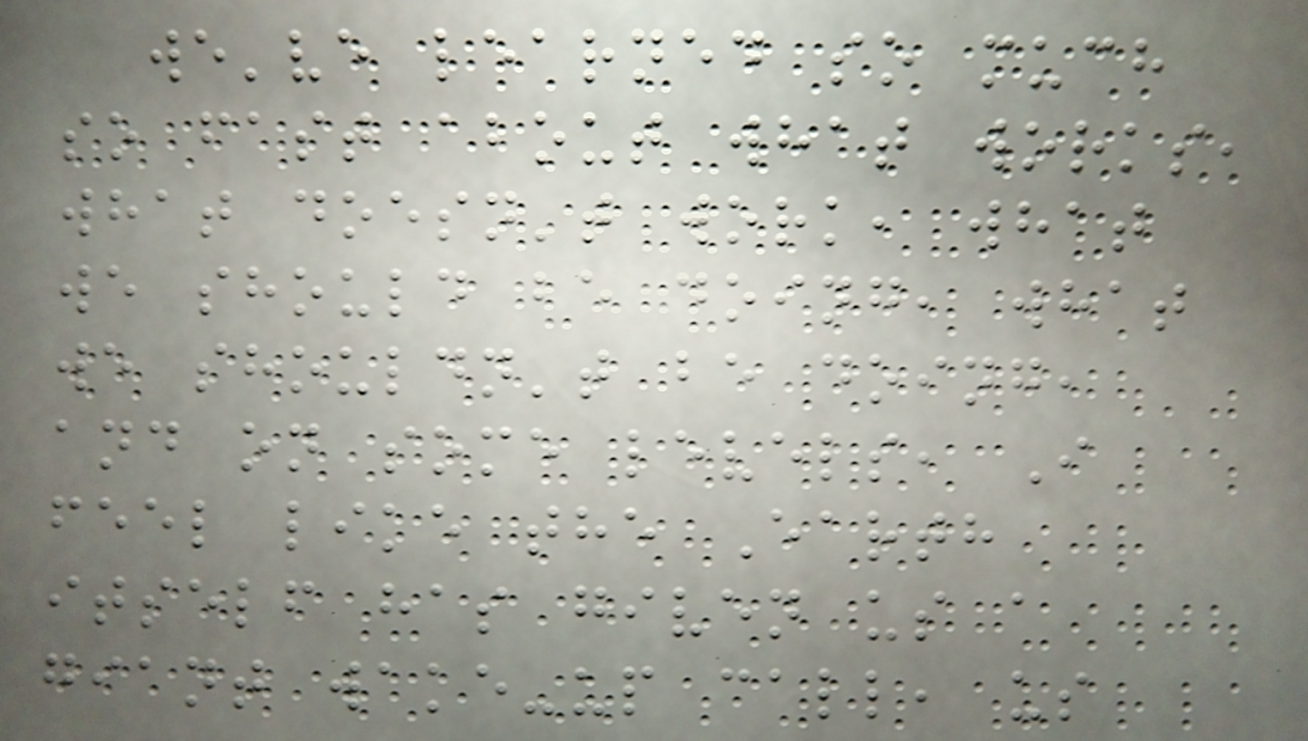we've learned so much
so fast about what works,
what doesn't work, what
we should be doing, what
we shouldn't be doing,
and on some levels, I
feel like the Earth
itself has given us a
giant wake-up call, us
